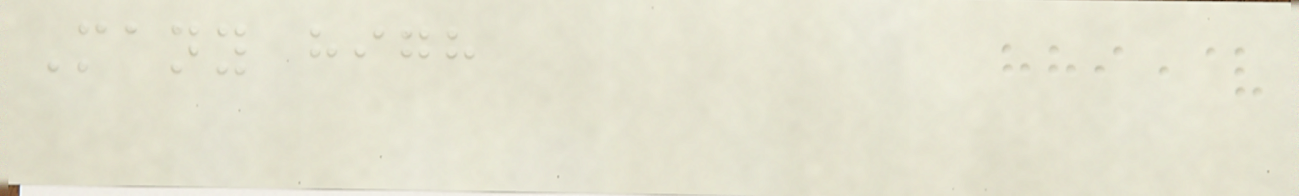Many high
